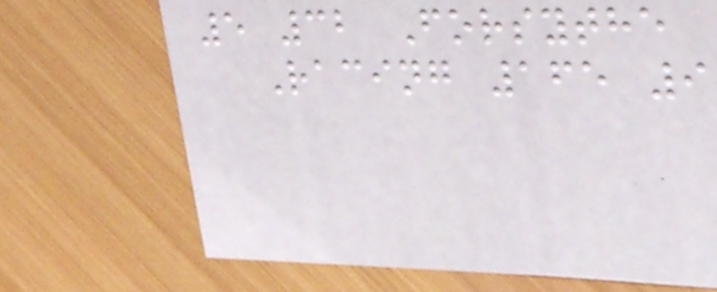5 32 Forsythe
Racing 165 9
